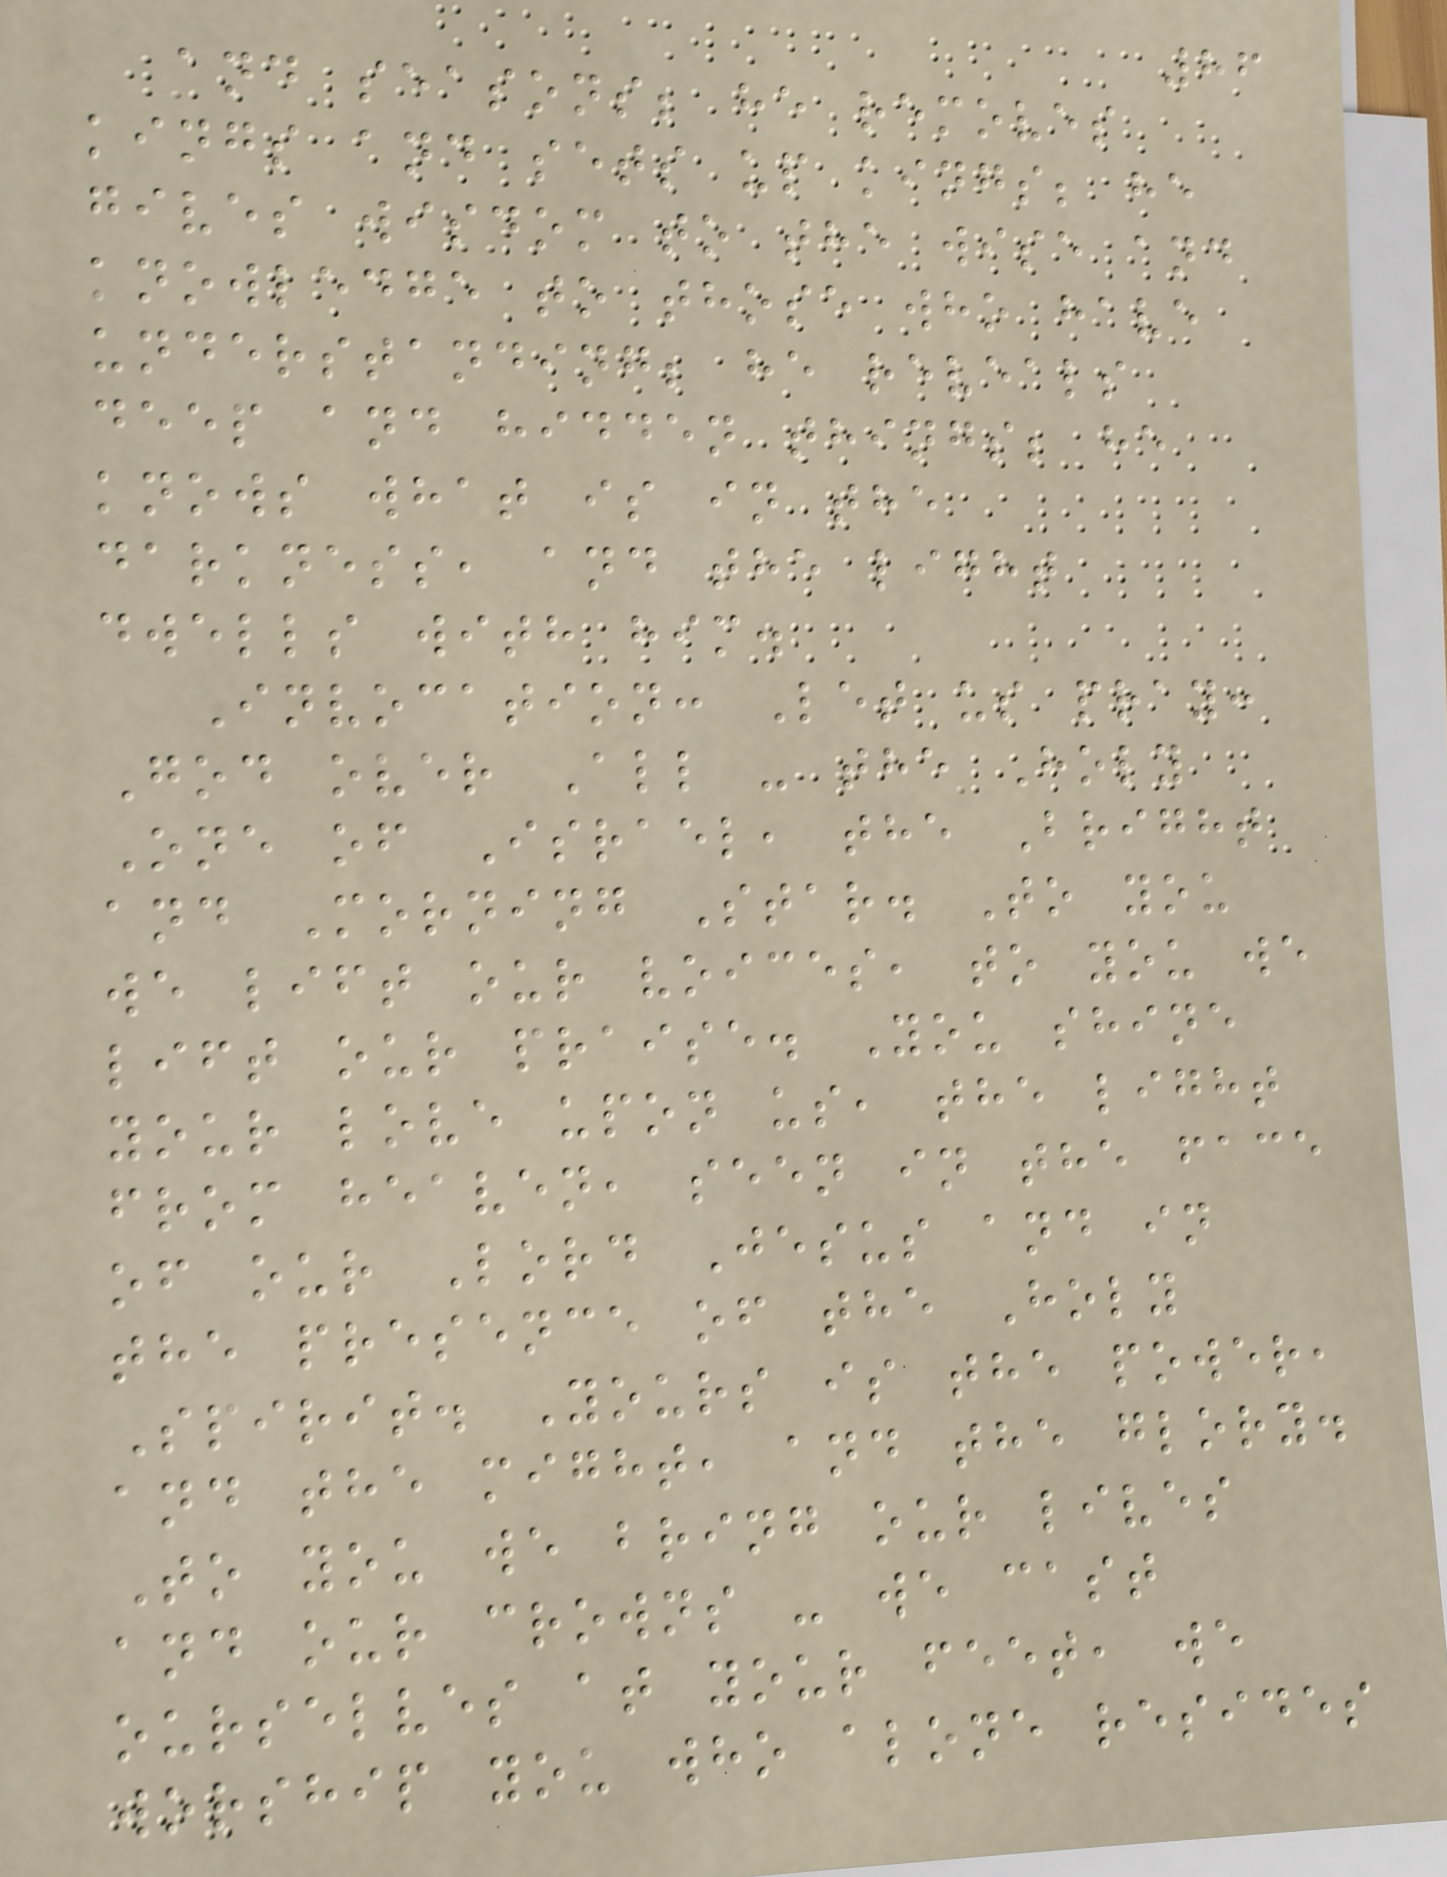86
and seasons; he removes
kings and sets up kings; he
gives wisdom to the wise and
knowledge to those who have
understanding; he reveals
deep and hidden things; he
knows what is in the
darkness, and the light
dwells with him.
Invocation: Let us pray:
God over All - the Holy
One of Israel, the Bright
and Morning Star. To you
we lift our voices, to you we
lift our praise. You shine
your love upon us, the light
from heaven, seen in the face
of our Lord Jesus and in
the presence of the Holy
Spirit. Yours is the power,
and the might, and the glory.
To you we bring our lives
and our crowns - we cast
ourselves at your feet, we
worship you who alone resides
